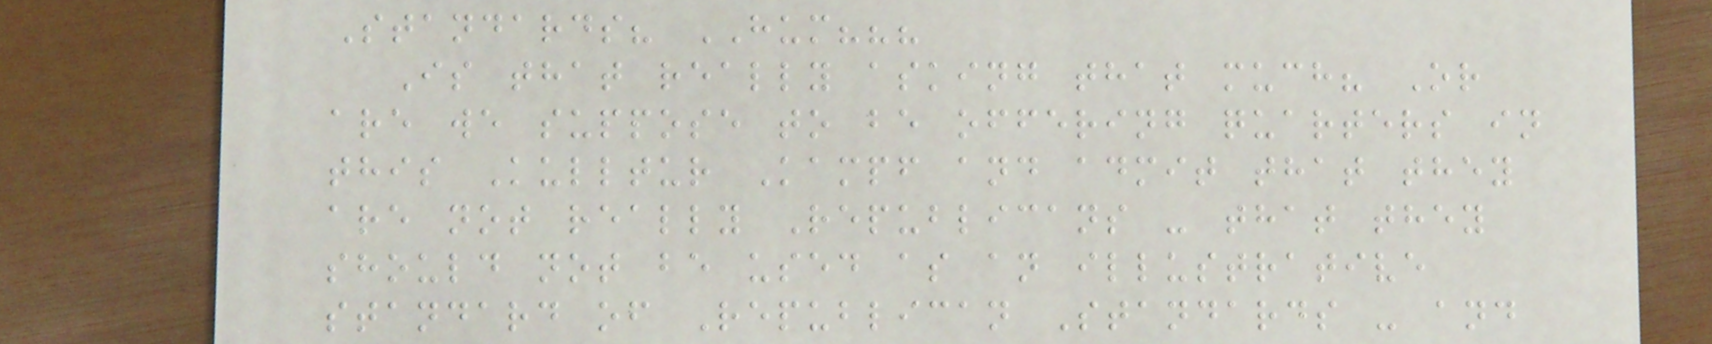Standards? HUM???
Is that really asking that much? Or
are we suppose to be offering quarters in
this Kulltur Kampf and admit that they
are not really Republicans - that they
should not be used as an illustrative
standard of Republican Standards - and
